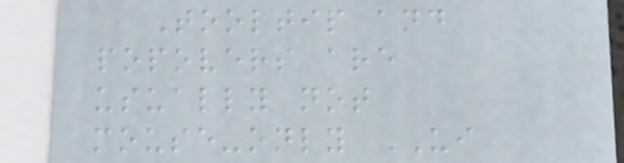Tooltip and
popovers are
usually not
mouse-only UI
